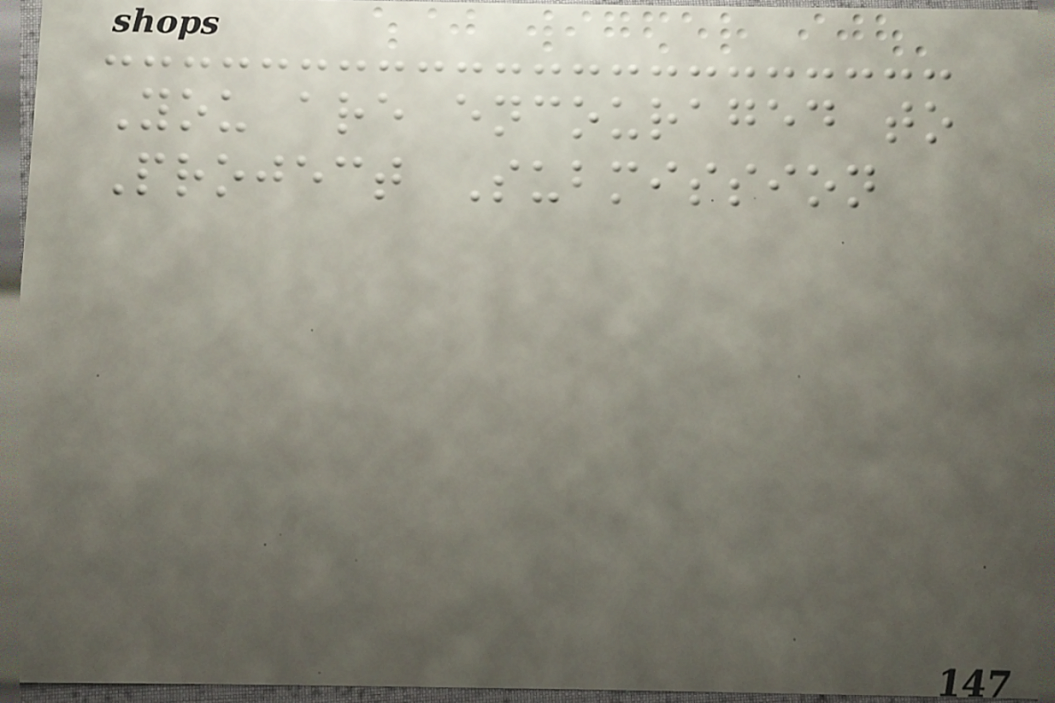You are encouraged to
Project Submission
